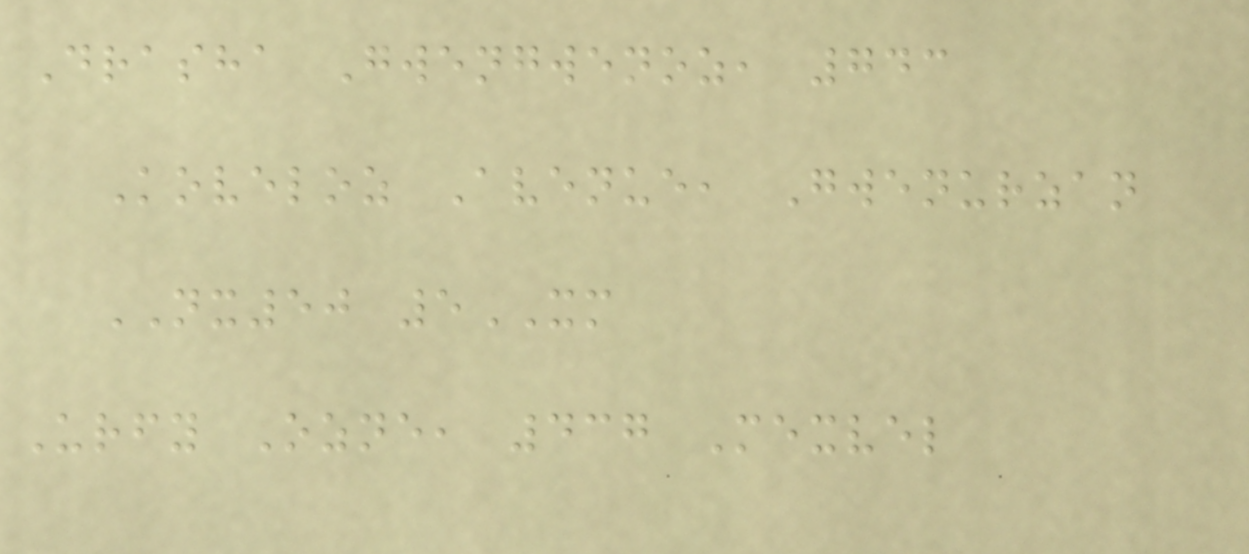Drasha Gwengwenoz, 743
Koveloz Avenue, Gwenurzan
NX50 5XM
Urfy Ozne, 437 Mexvel
